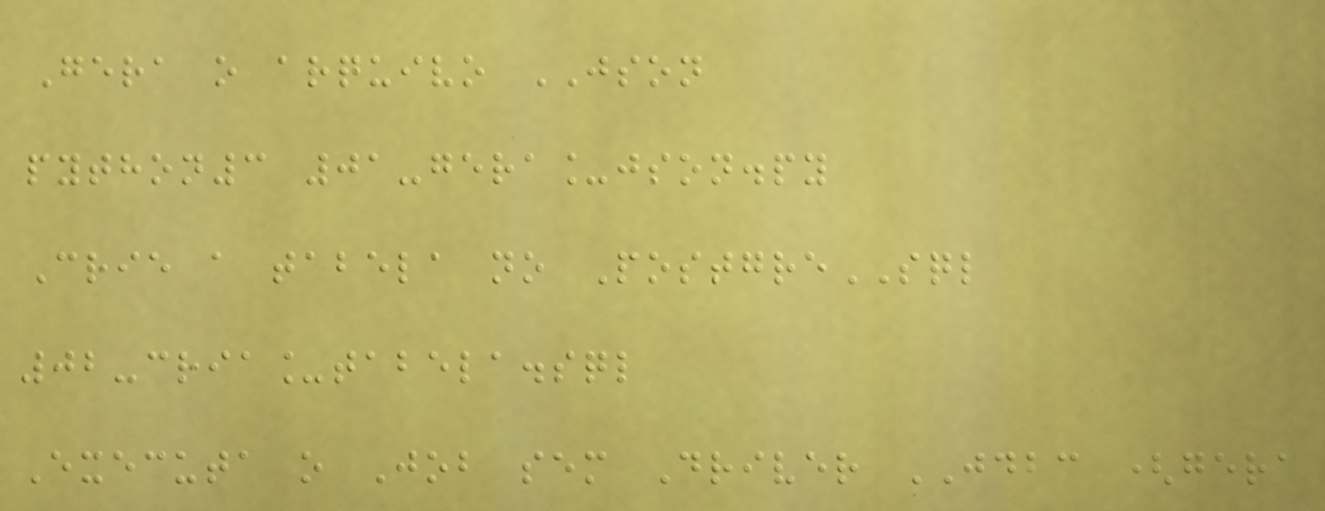Gera o arquivo JSON
python3 01-gera_json.py
Crie a tabela no PostgreSQL
02-cria_tabela.sql
Executa o Job sem Driver JDBC (gera
